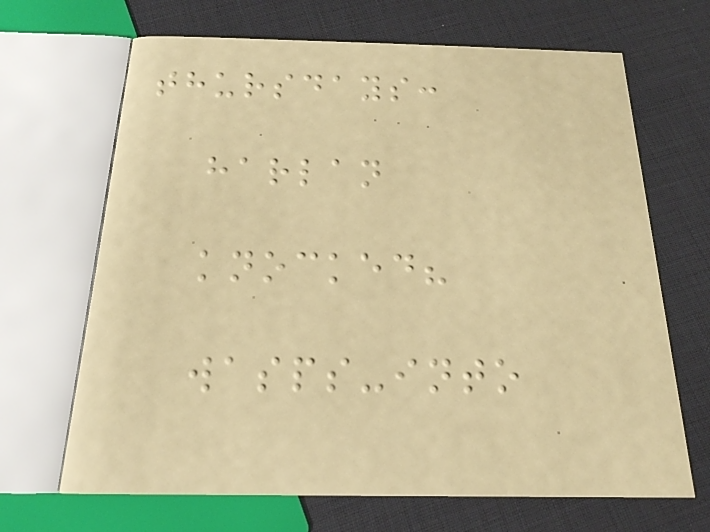thursdays:
harlan
knocked?
wasps-into
